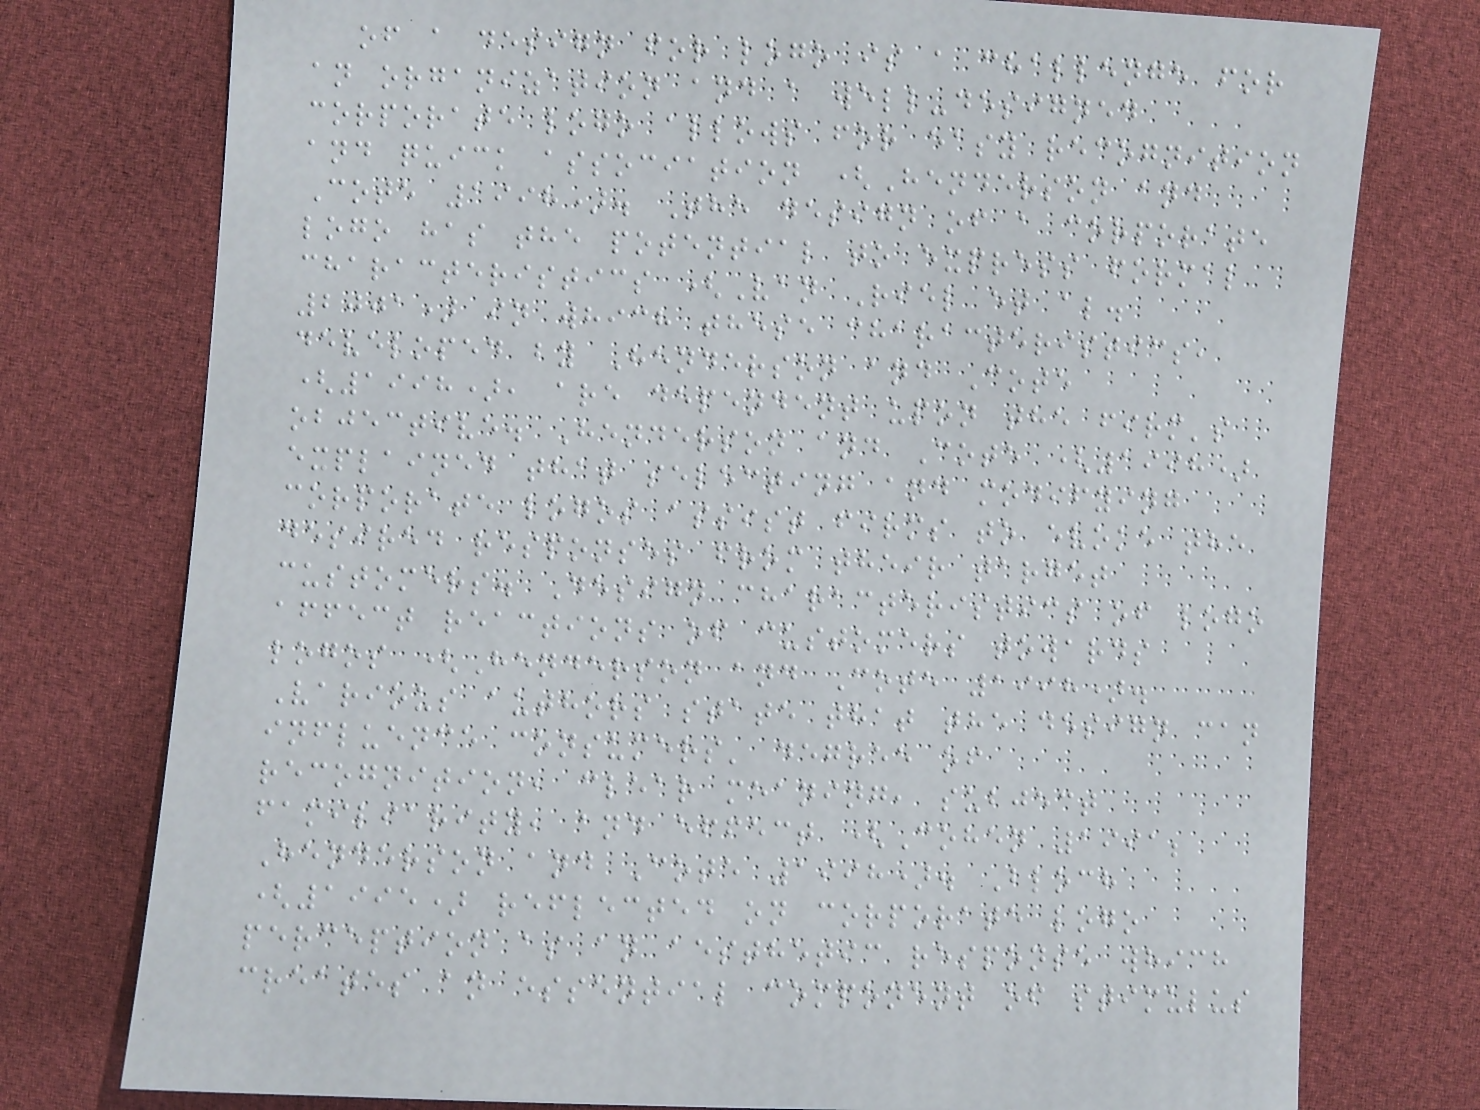of a design for logo is a challenge for
an organization and a well-designed
corporate logo allows for easy recognition
and quick association (Henderson and
Cote 1998). The design of a corporate
logo has the potential to express formal
characteristics (Van Riel et al.
2001) in which these characteristics,
developed by Henderson and Cote
(1998), are dependent upon the firm's
objective. Henderson and Cote (1998)
explained that selecting and modifying
corporate logos assist firms to evoke the
desired responses from their target
customers. Design characteristics of logo
affect reactions of customers towards
logos (Henderson and Cote 1998).
Various authors state that the design can
influence consumers' degree of
recognition, clear meaning, subject
familiarity, and effect (Cohen 1991;
Henderson and Cote 1998). Bloch
(1995) reflected on corporate logo
perception as an aesthetic response which
creates an essential component of stimulus
